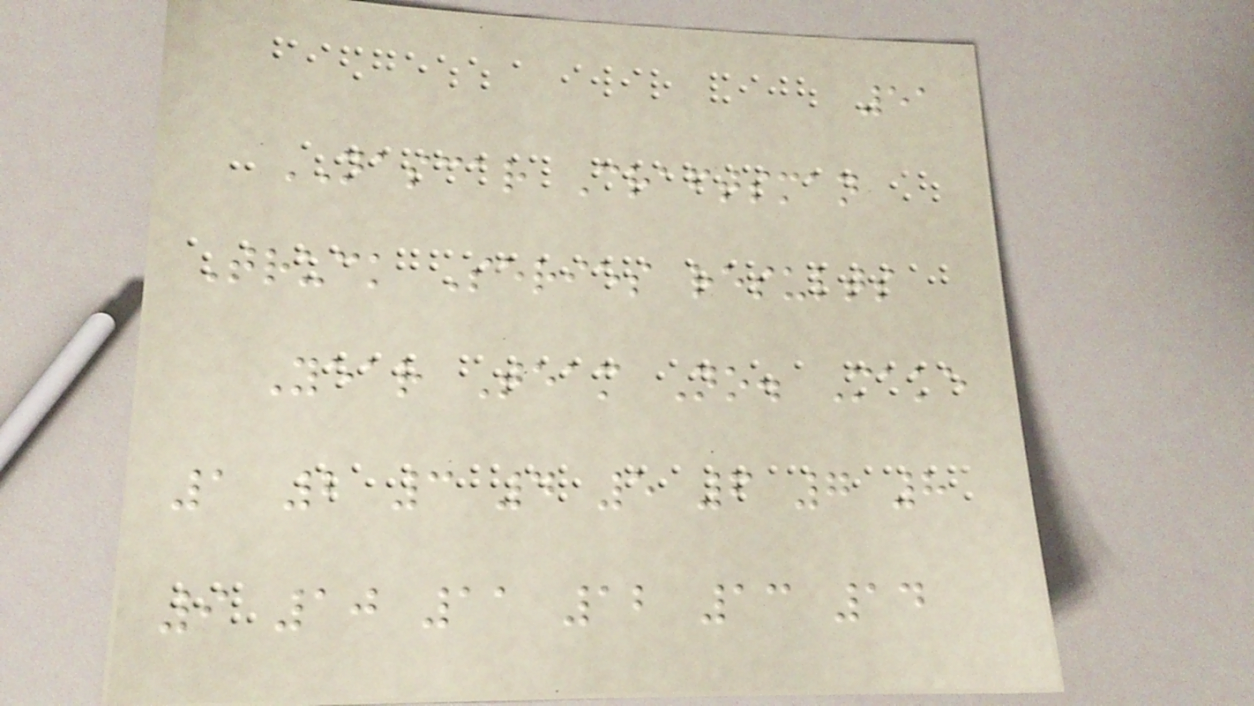51
NASCAR Craftsman
Truck Series results
Year Team No. Make
1 2 3 4 5 6 7 8
9 10 11 12 13 14
